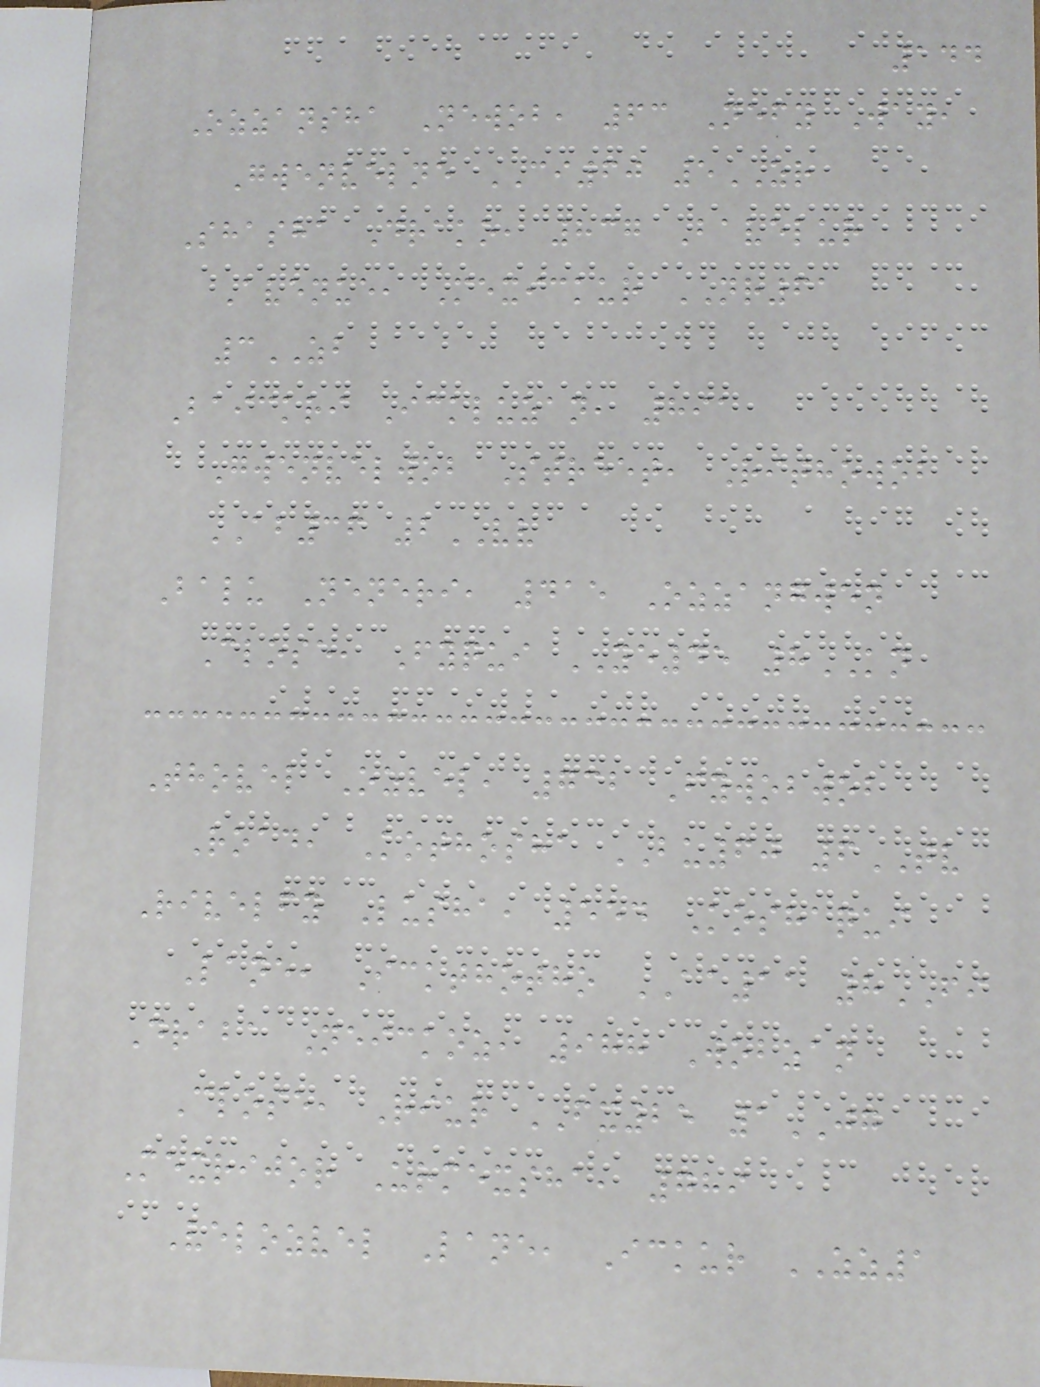144
Ozzansha Newob, 63 Nefy Way,
Gwenvelne CI60 5ZR
Shasha Drako, 837 Bavelur
Avenue, Mexickur NR61
3ZB
Baickri Ickluzan, 891
Gwenvelwob Street, Rithowob
AB36 2VV
Balu Neneri, 415 Ozzangwen
Close, Fyqui YE45 8KN
Thovel Ozvel, 732 Fywobwob
Road, Kothosha BU60 6TV
Rivelfy Lusha, 554 Koshaqui
Lane, Ickthotho AA11 8FI
Draba Neickoz, 988 Wobzan
Close, Riur FX25 1JG
Mexrijor Urmexsha, 789
Velozvel Lane, Ickur ZZ1
